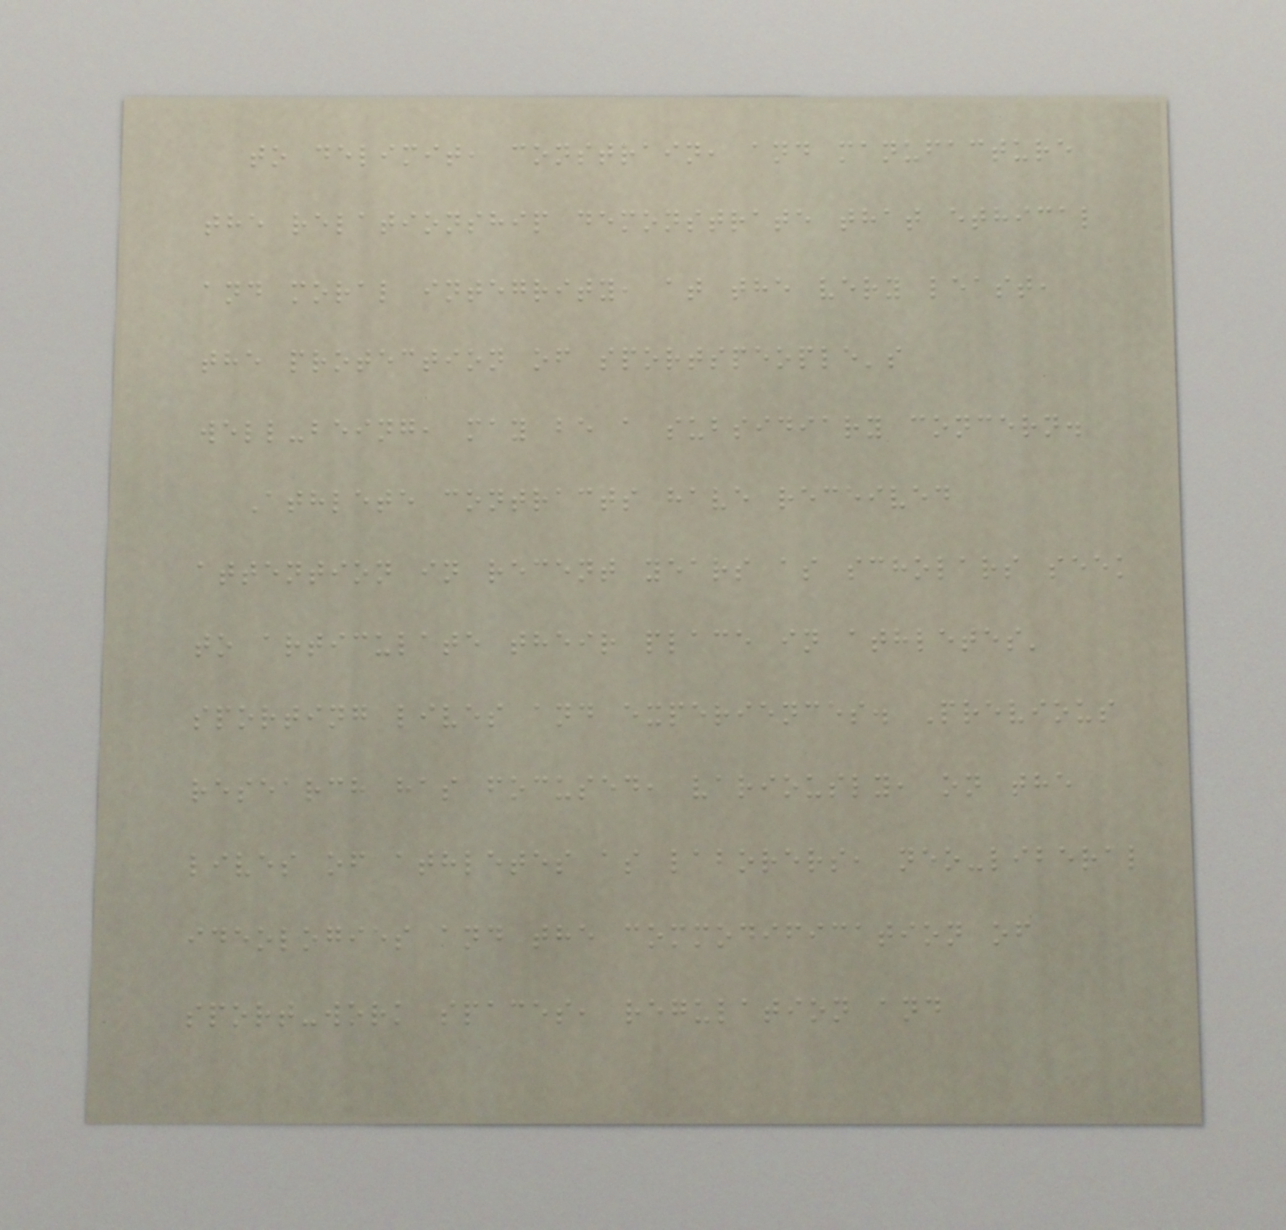to delimit, constrain, and manufacture
the relationship demonstrate that ethical
and moral integrity, at the very least,
the protection of sportspeople's
well-being, may be a subsidiary concern.
Athlete contracts have received
attention in recent years as scholars seek
to articulate their place in athletes'
sporting lives and experiences. Previous
research has focused, variously, on the
lives of athletes as laborers, neo-liberal
ideologies and the commodification of
sport-work spaces, regulation and
